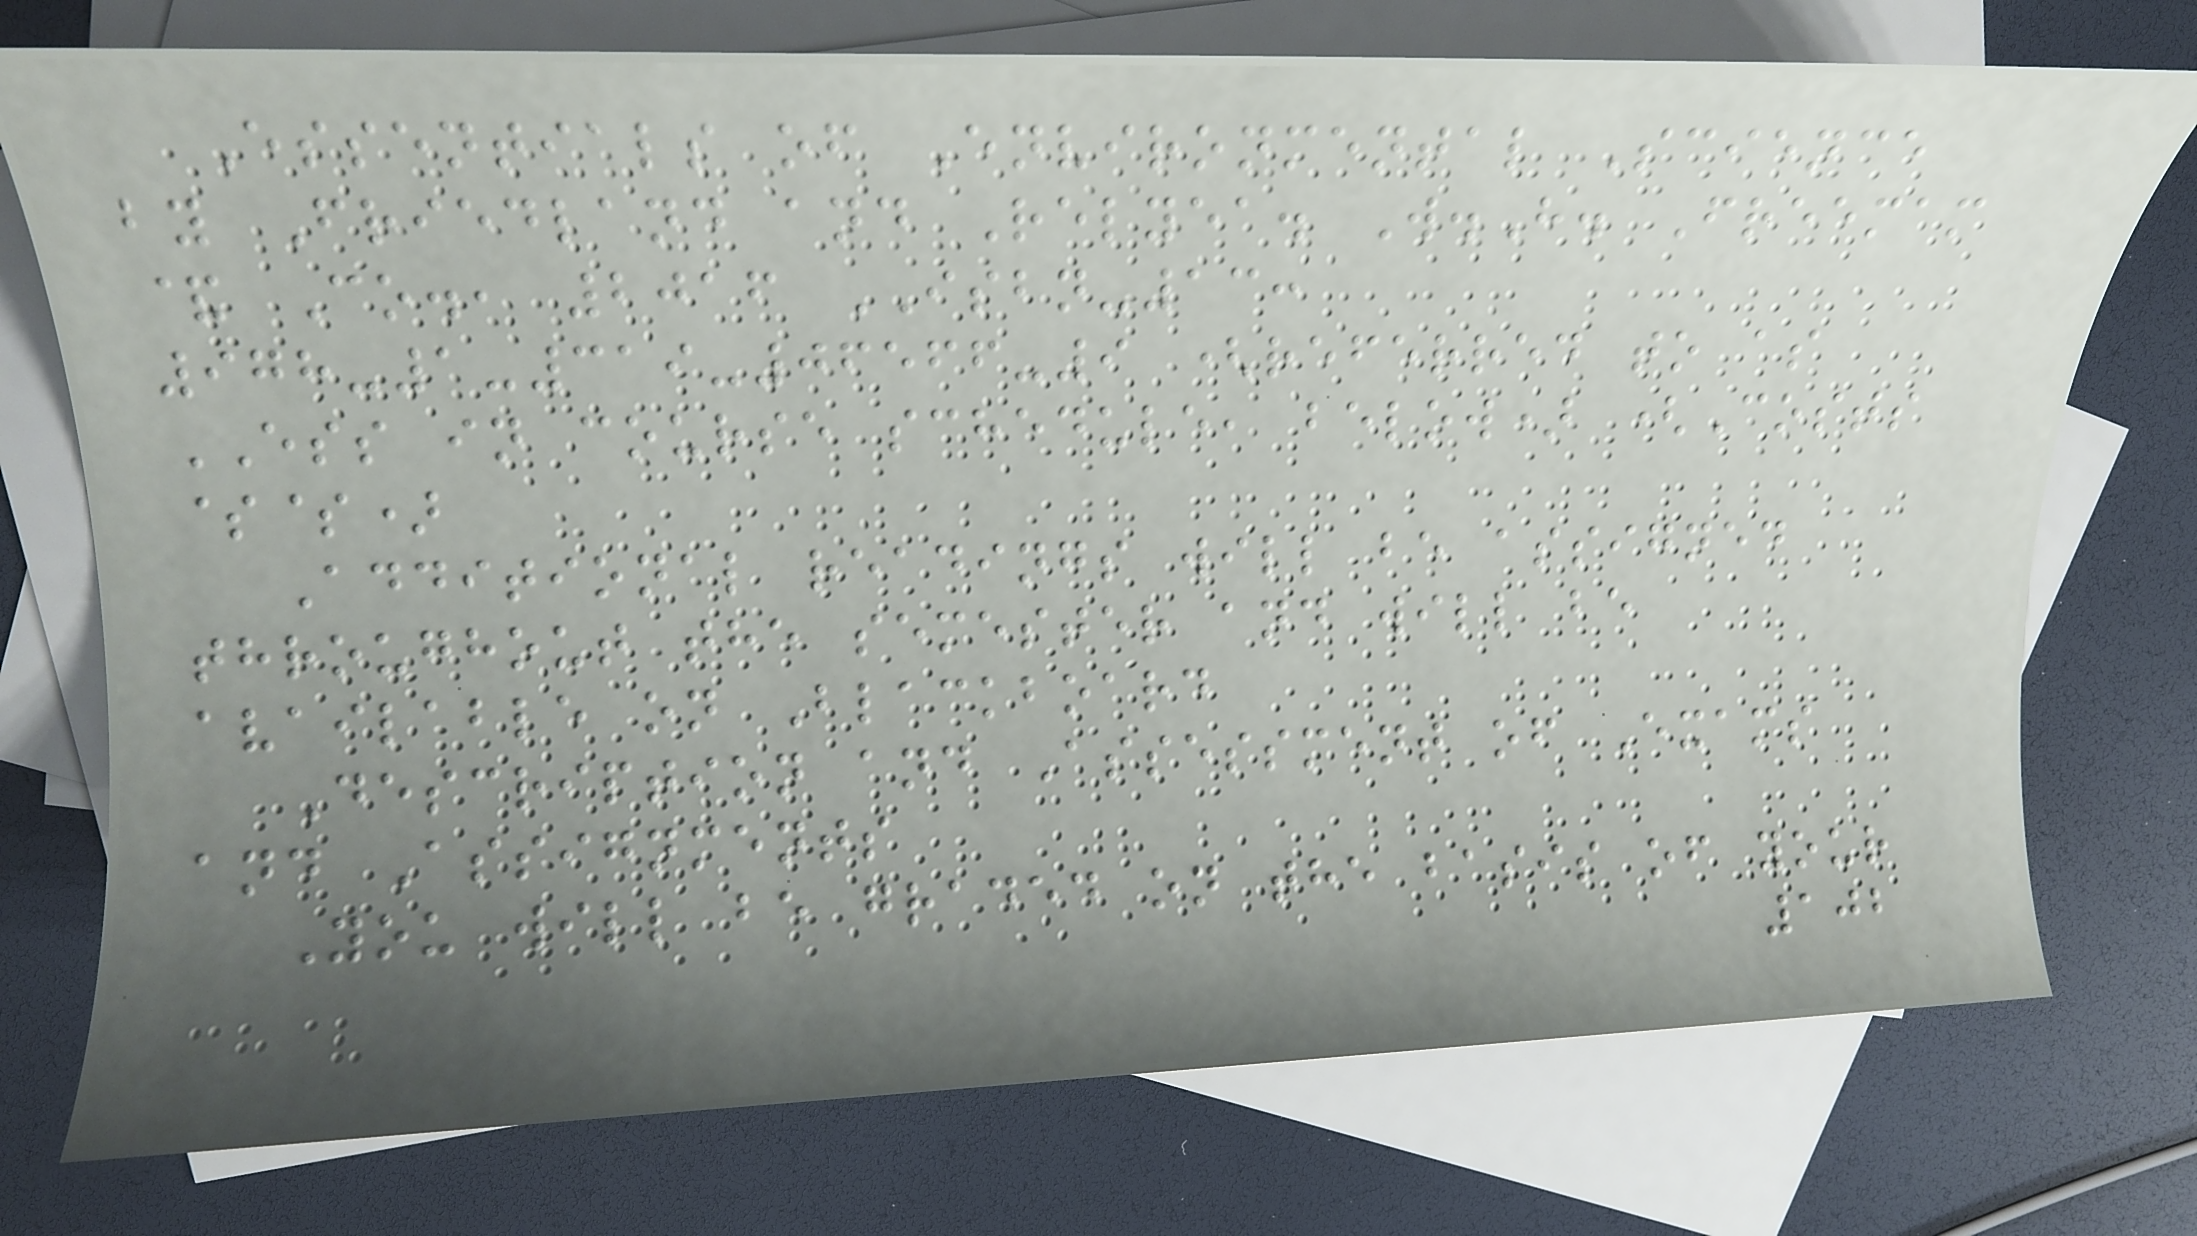Essentials of Environmental Science
by Friedland and Relyea. W.H. Freemam
& Co., 2016 ISBN-13:
978-1-319-06566-9 (referred to as
ESS in course schedule, below) (Costs
$$)
Additional readings will be assigned
throughout the semester and will be
available on Blackboard
Description and Assessment of Exams
and Assignments
You will be graded on the basis of your
102
